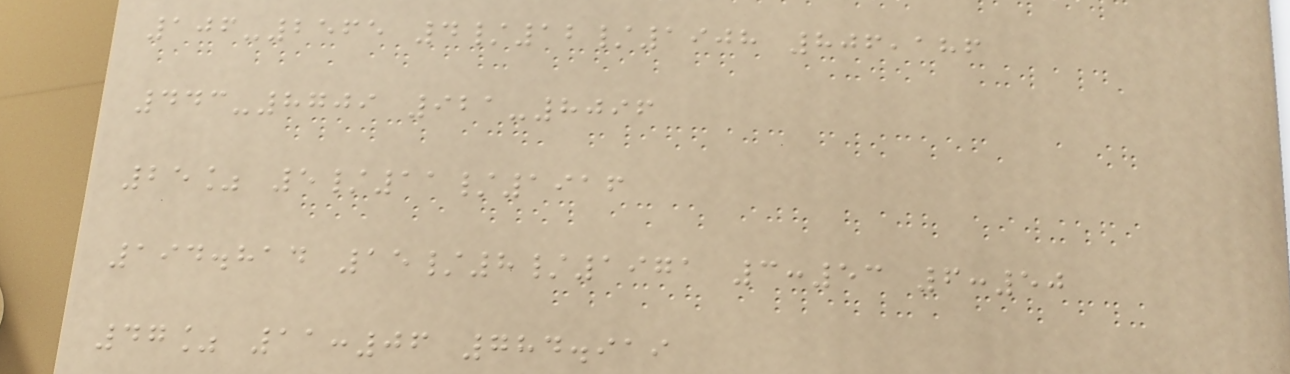106-2565 4/12/1908 806,186
443-8709 921-8096
25% 5/11/1916
194.814 15/8/1971 3:53 6:50
47% 11:06 784.919
